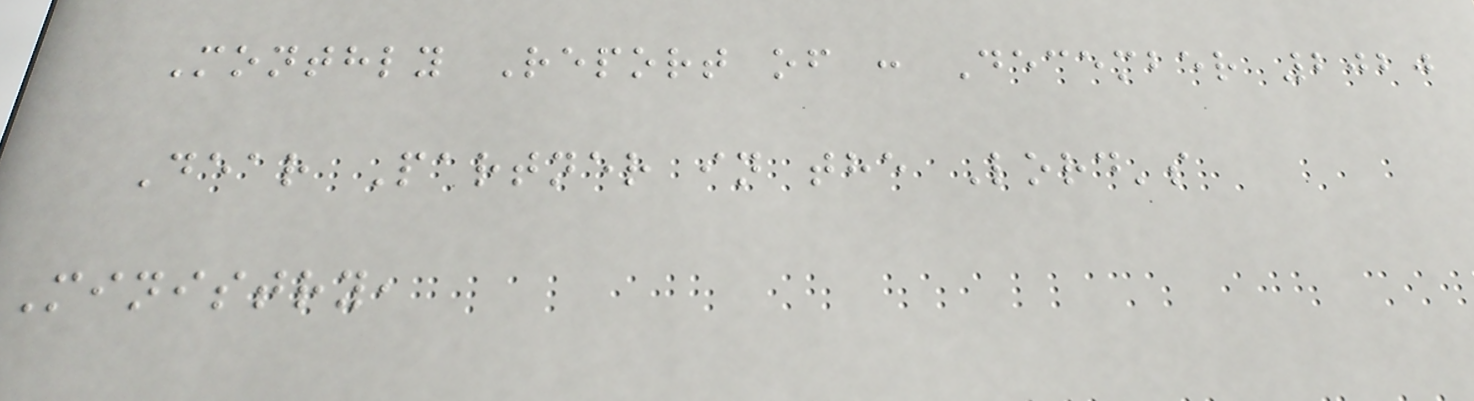Monthly Report of : December 2020
Dear Partner in the Lord's
Ministry,
